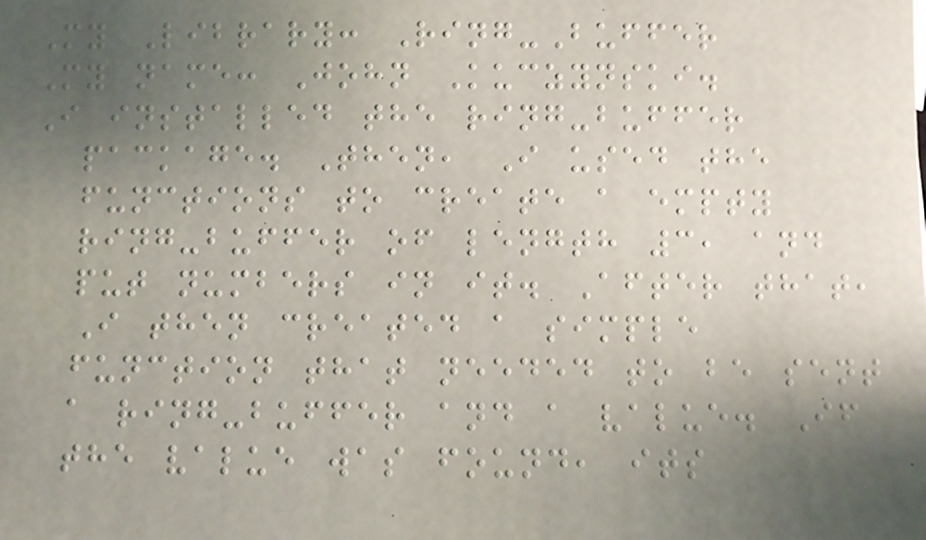My Library: Ring-Buffer
My name: John Kuczynski.
I installed the ring-buffer
package. Then, I used the
functions to create a empty
ring-buffer of length 3, and
put numbers in it. After that,
I then created a simple
function that needed to be sent
a ring-buffer and a value. If
the value was found, its
